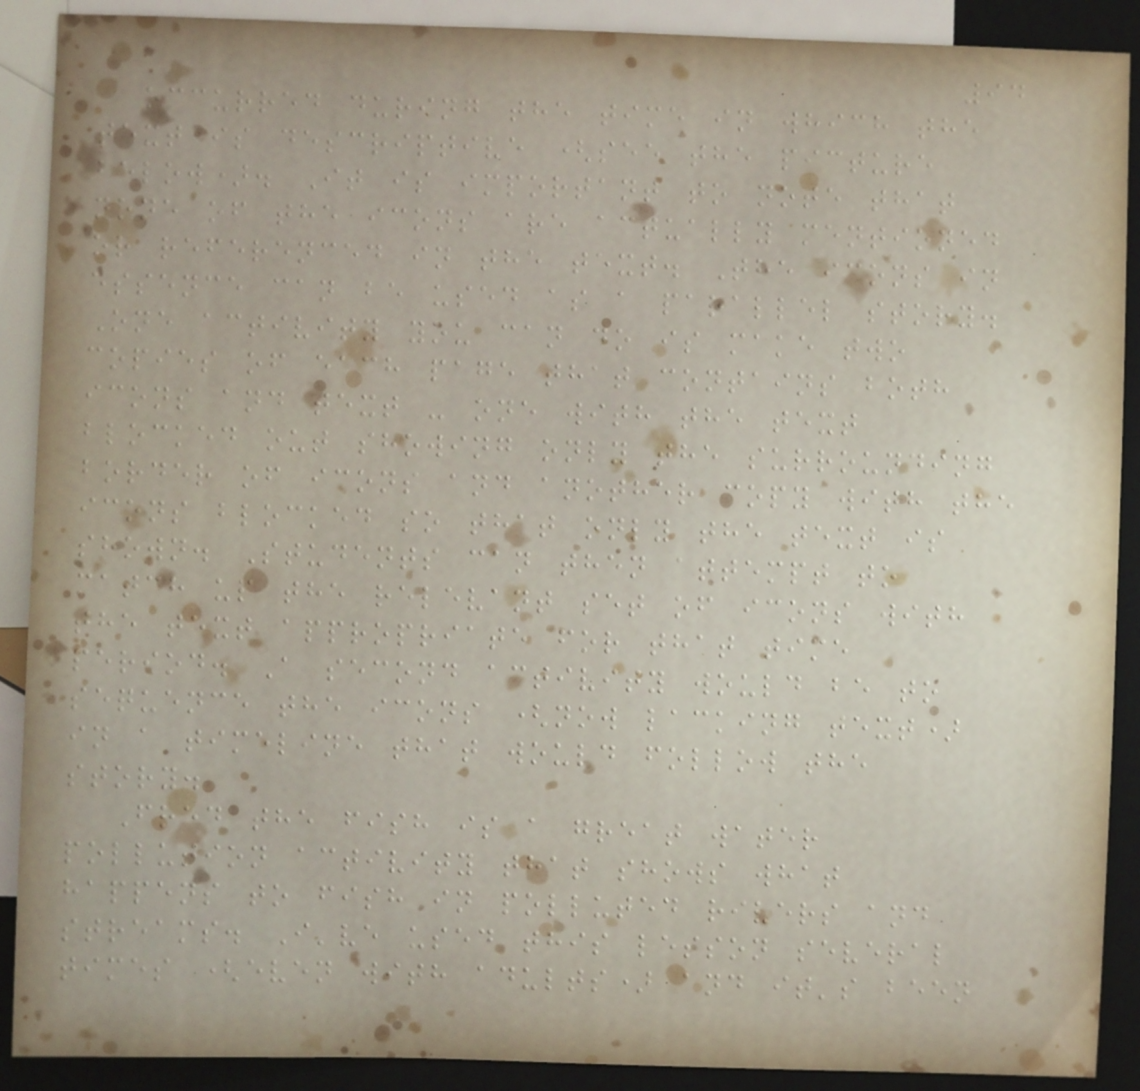94
occurred during the time in which the
text is descriptive (see the picture
below). It is important to note that
none of the icons are actually mentioned
or referenced in the text. The icons in
essence can be used as a parallel story.
One activity you can do is make two
copies of each page that contains both
icons and text - one with the text
blocked out showing only the surrounding
border of icons and another copy with the
icons blocked so that only the text is
shown. Students can then attempt to
match up the relevant set of icons with
the text appropriate for that time
period. A second activity would be to
sequence the icons (now lacking text)
in a timeline that would follow the
story.
Fred the fish is a great water
pollution activity that shows what
happens to fish in polluted rivers and
streams. I've used this lesson several
times (even with adults) and it's been
